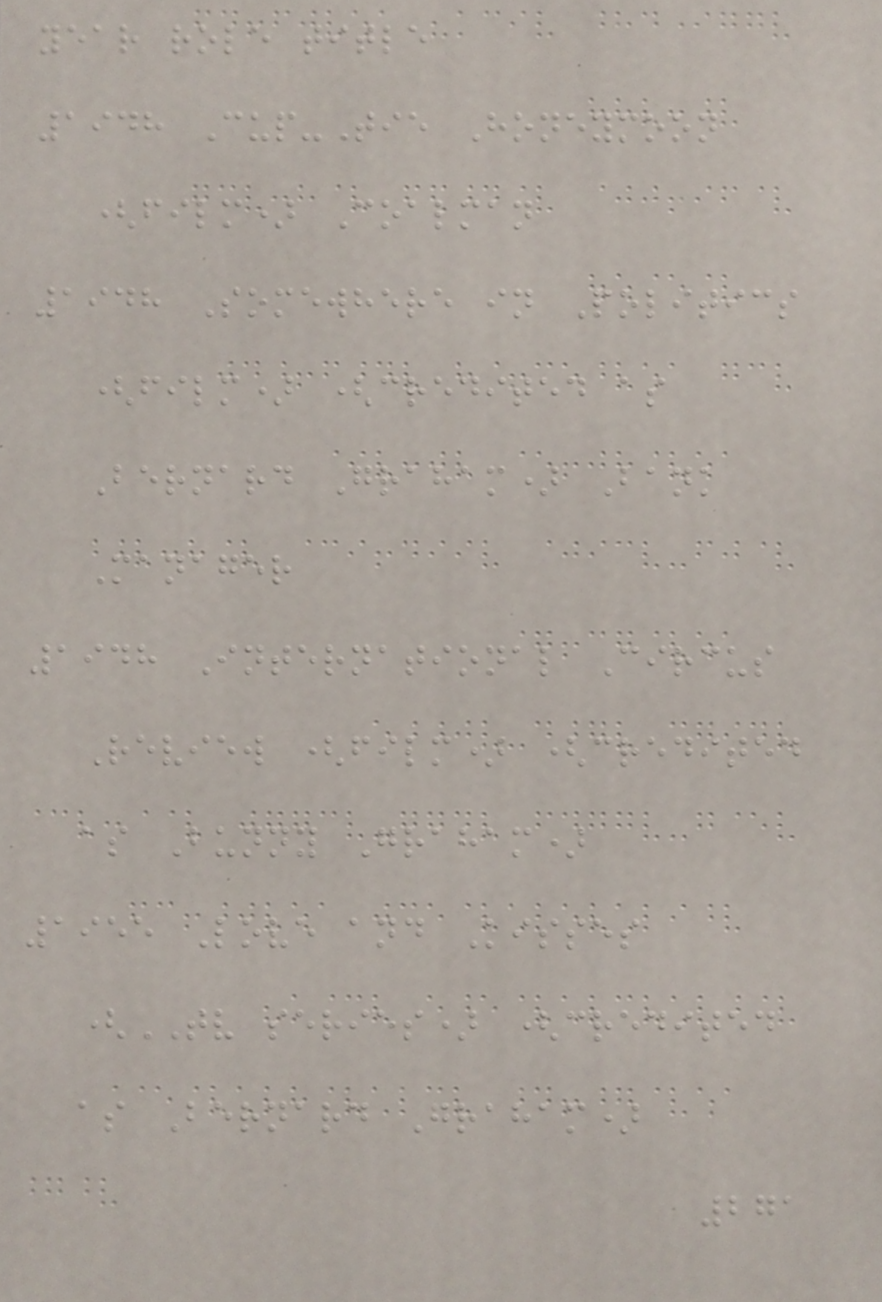year role title
1948 Cup-Tie Honeymoon
(film) Coalman
1948 Somewhere in Politics
(film) (credited as
Bernard Graham) Bank
Manager
1948 International Circus
Review (film) (credited
as Bunny Graham)
1955 Love and Kisses
(TV series) (credited
as Bernard Graham)
271
